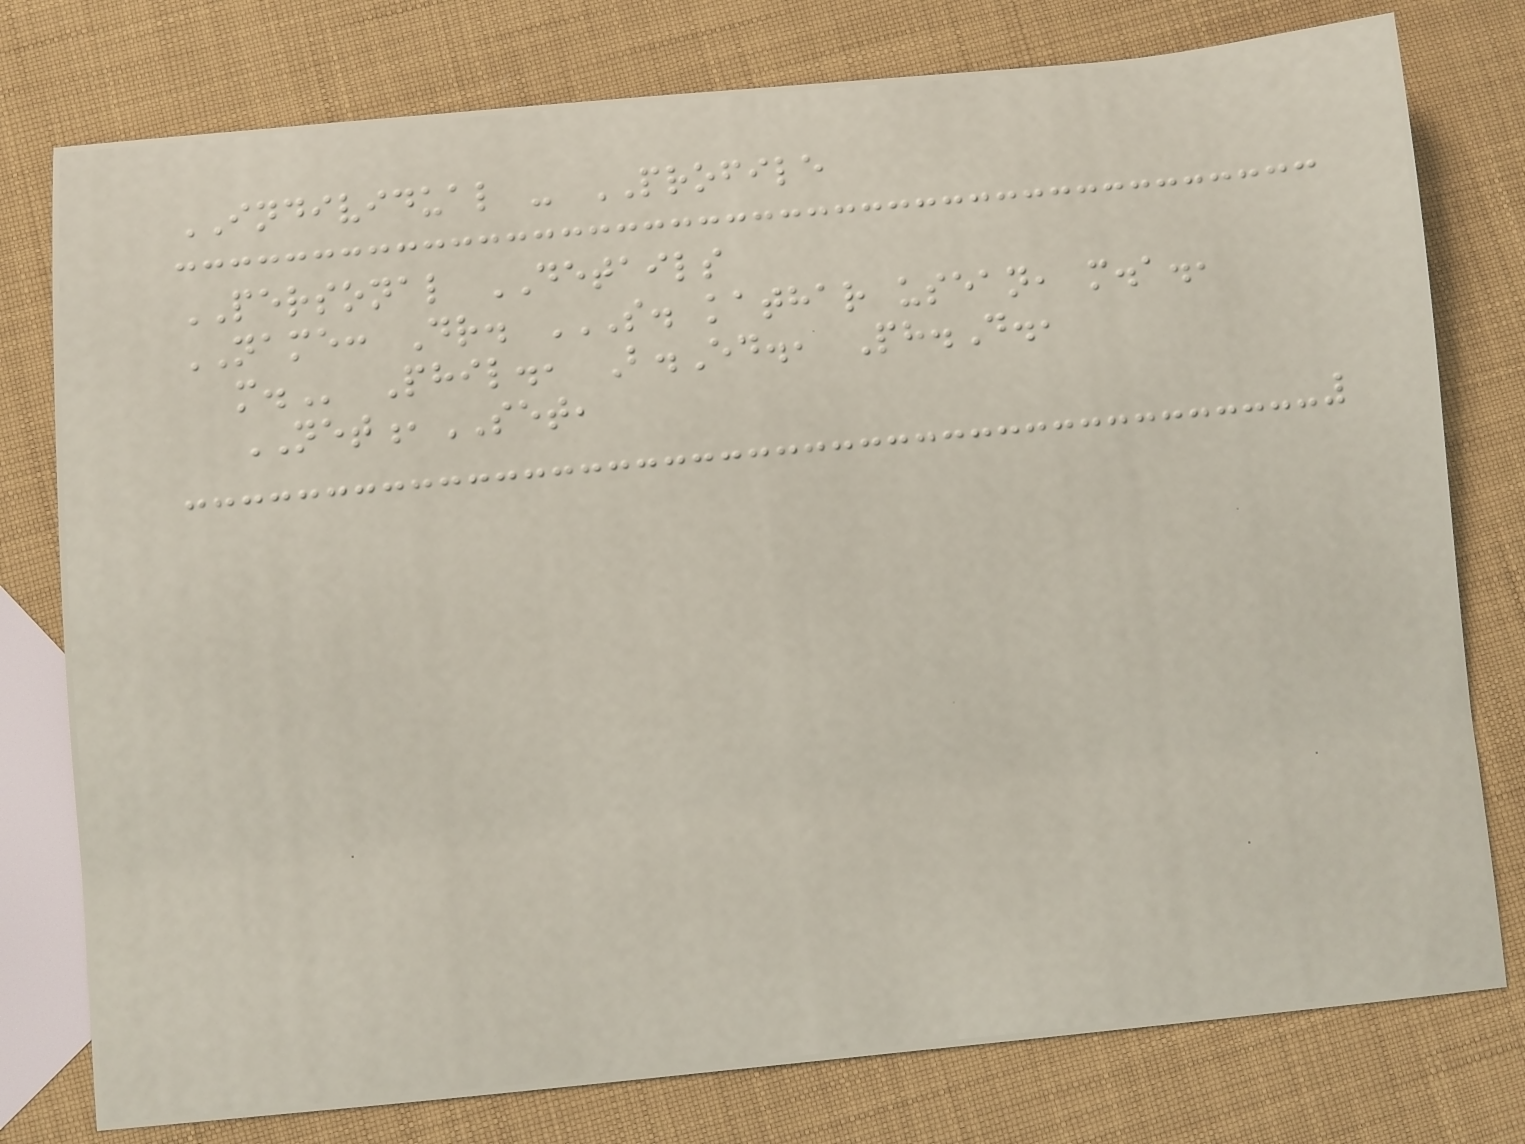INDIVIDUAL - PROFILE
PERSONAL DETAILS
NAME: Dr. S. KATHAR USEAN, M.A.,
M. Phil., B.Ed., Ph.D.,
NET,SET,
